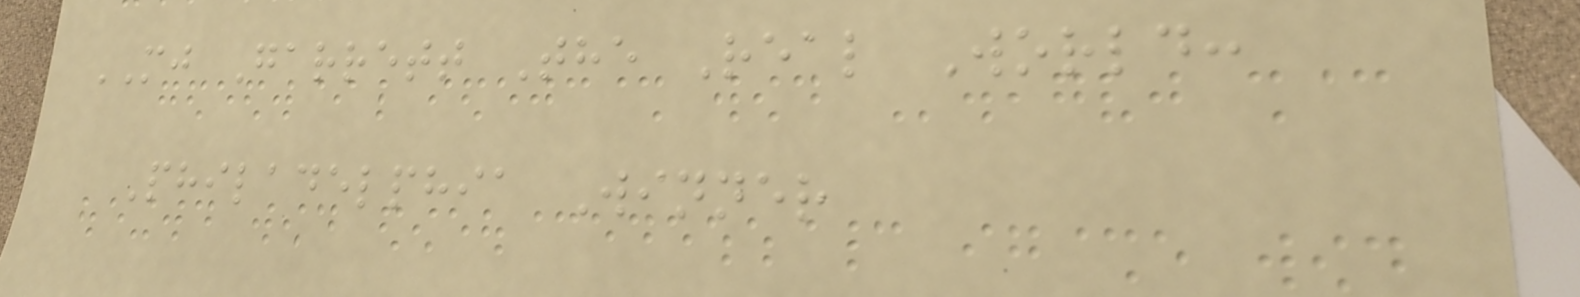MJ Garrett The Real World:
Philadelphia Winner
